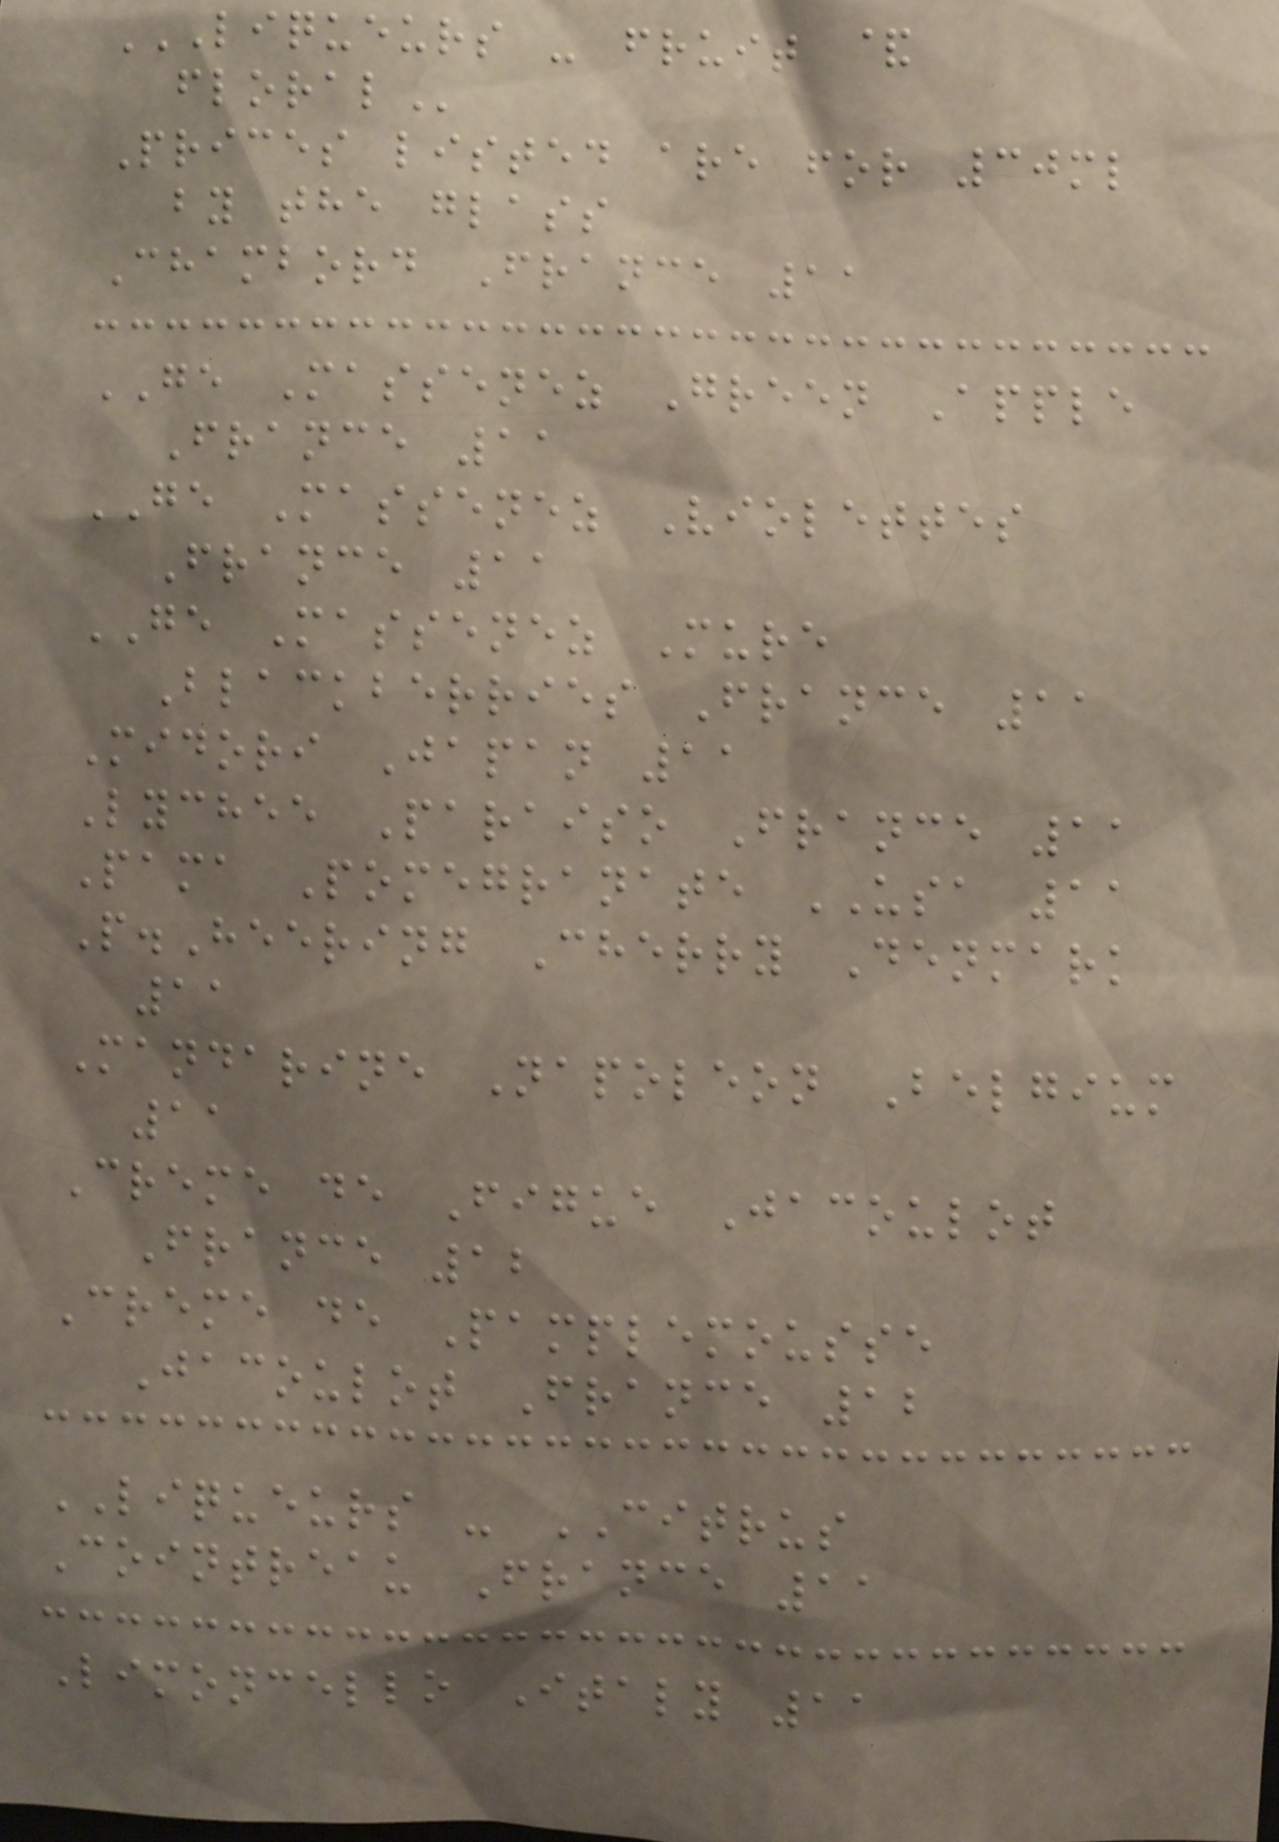LIQUEURS - FRUIT &
FLORAL
Prices listed are for 30ml
by the glass
Chambord France 11
GE Massenez Green Apple
France 11
GE Massenez Violettes
France 11
GE Massenez Mure
Blackberries France 11
Midori Japan 11
Lychee Paraiso France 11
Pama Pomegranate USA 11
P.Heering Cherry Denmark
11
Mandarine Napoleon Belgium
11
Creme de Figue Jacoulot
France 12
Creme de Pamplemousse
Jacoulot France 12
LIQUEURS - CITRUS
Cointreau France 11
Limoncello Italy 11
